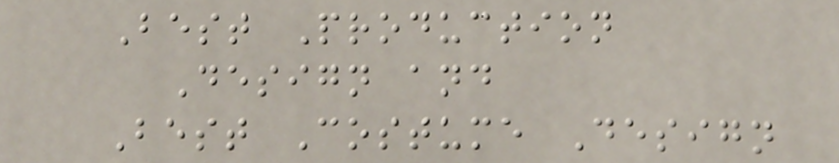Best Production
Design and
Best Costume Design
